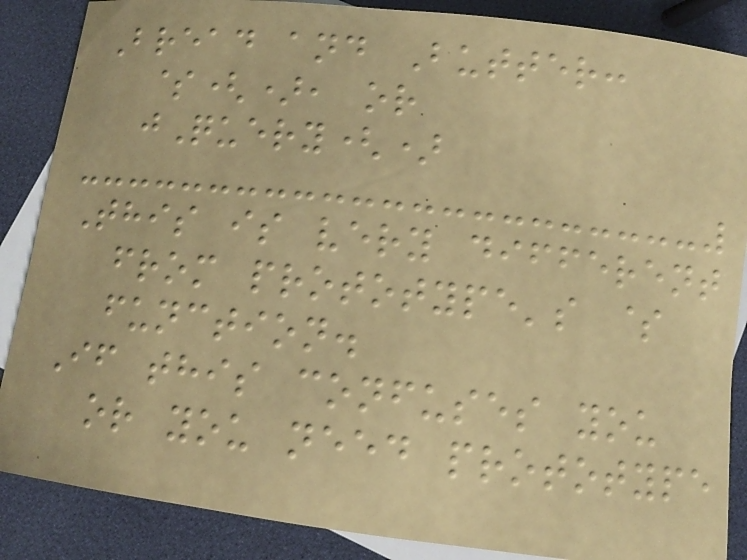Bread and Butter:
$(), or
jQuery()
This is very different
from prototype's $
function.
If this confuses you
or you need prototype
